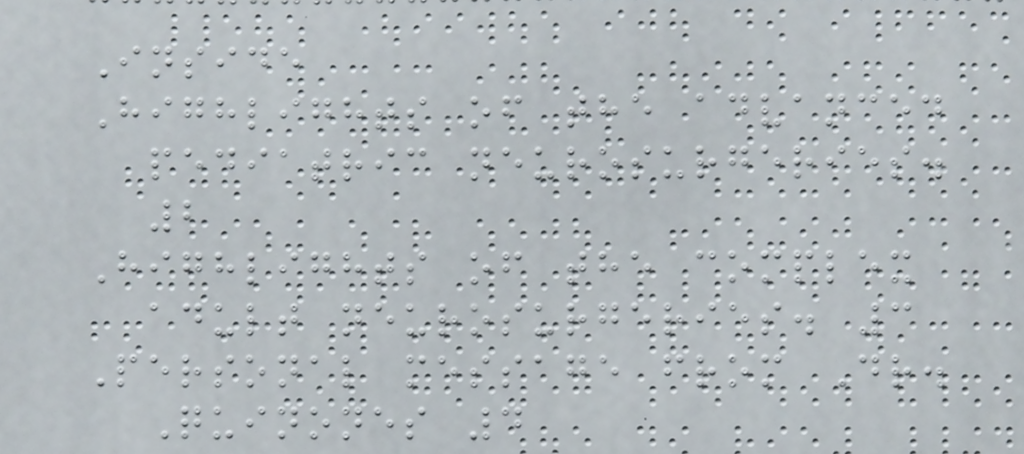Inside
Highlights of the advanced
pediatric neurosurgeries.
2
Highlights of the complex
adult neurosurgeries. 3
Personal message from Dr.
Quinones 4
